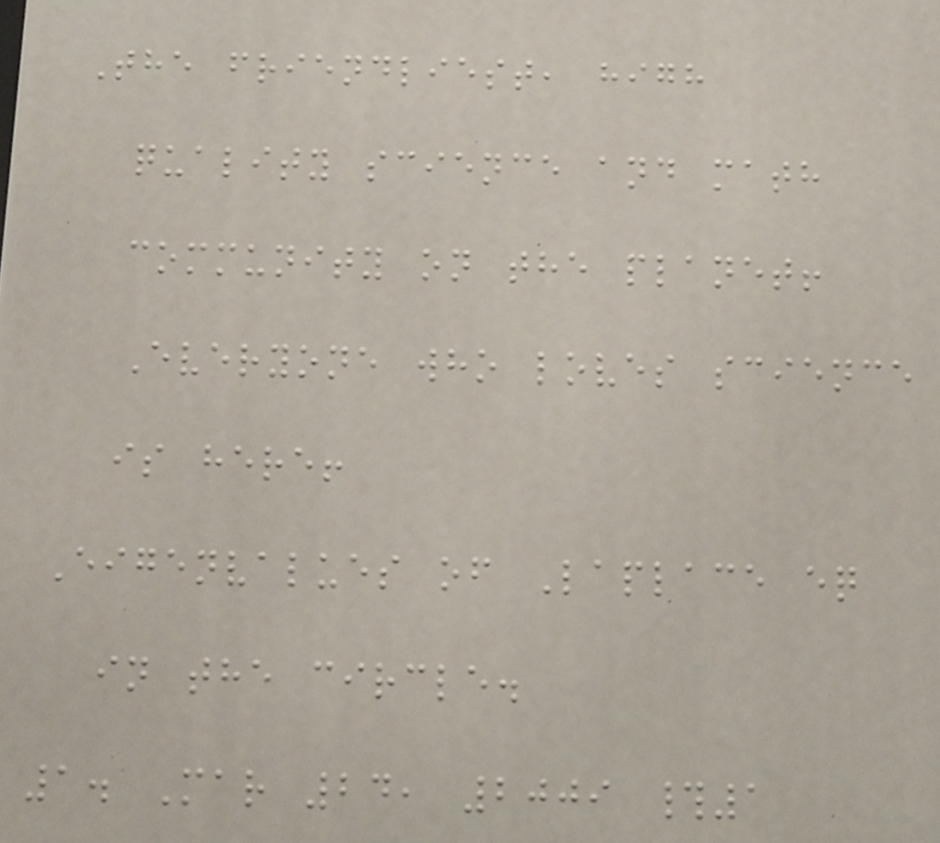The friendliest, high
quality science and math
community on the planet!
Everyone who loves science
is here!
Eigenvalues of Laplace eq
in the circle.
1. Mar 24, 2009 #1
